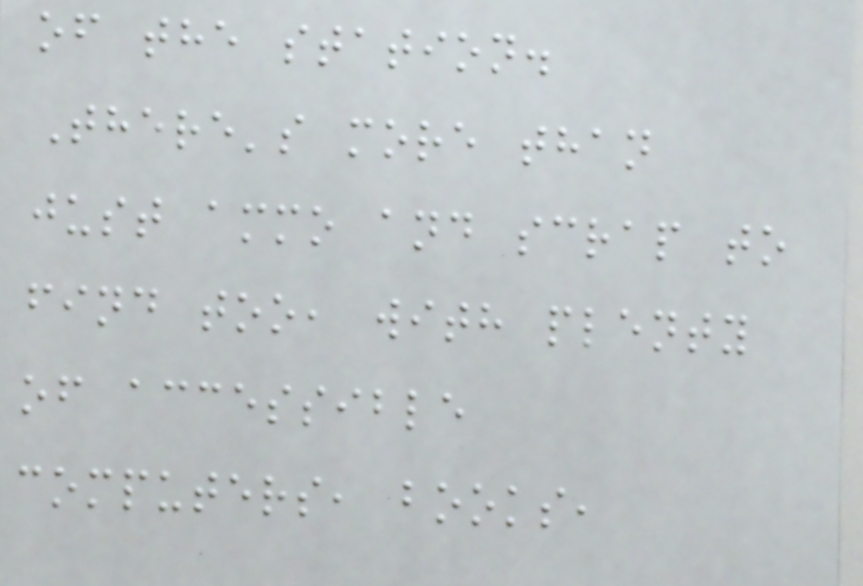of the station.
There's more than
just ammo and scrap to
find too, with plenty
of accessible
computers, books,
